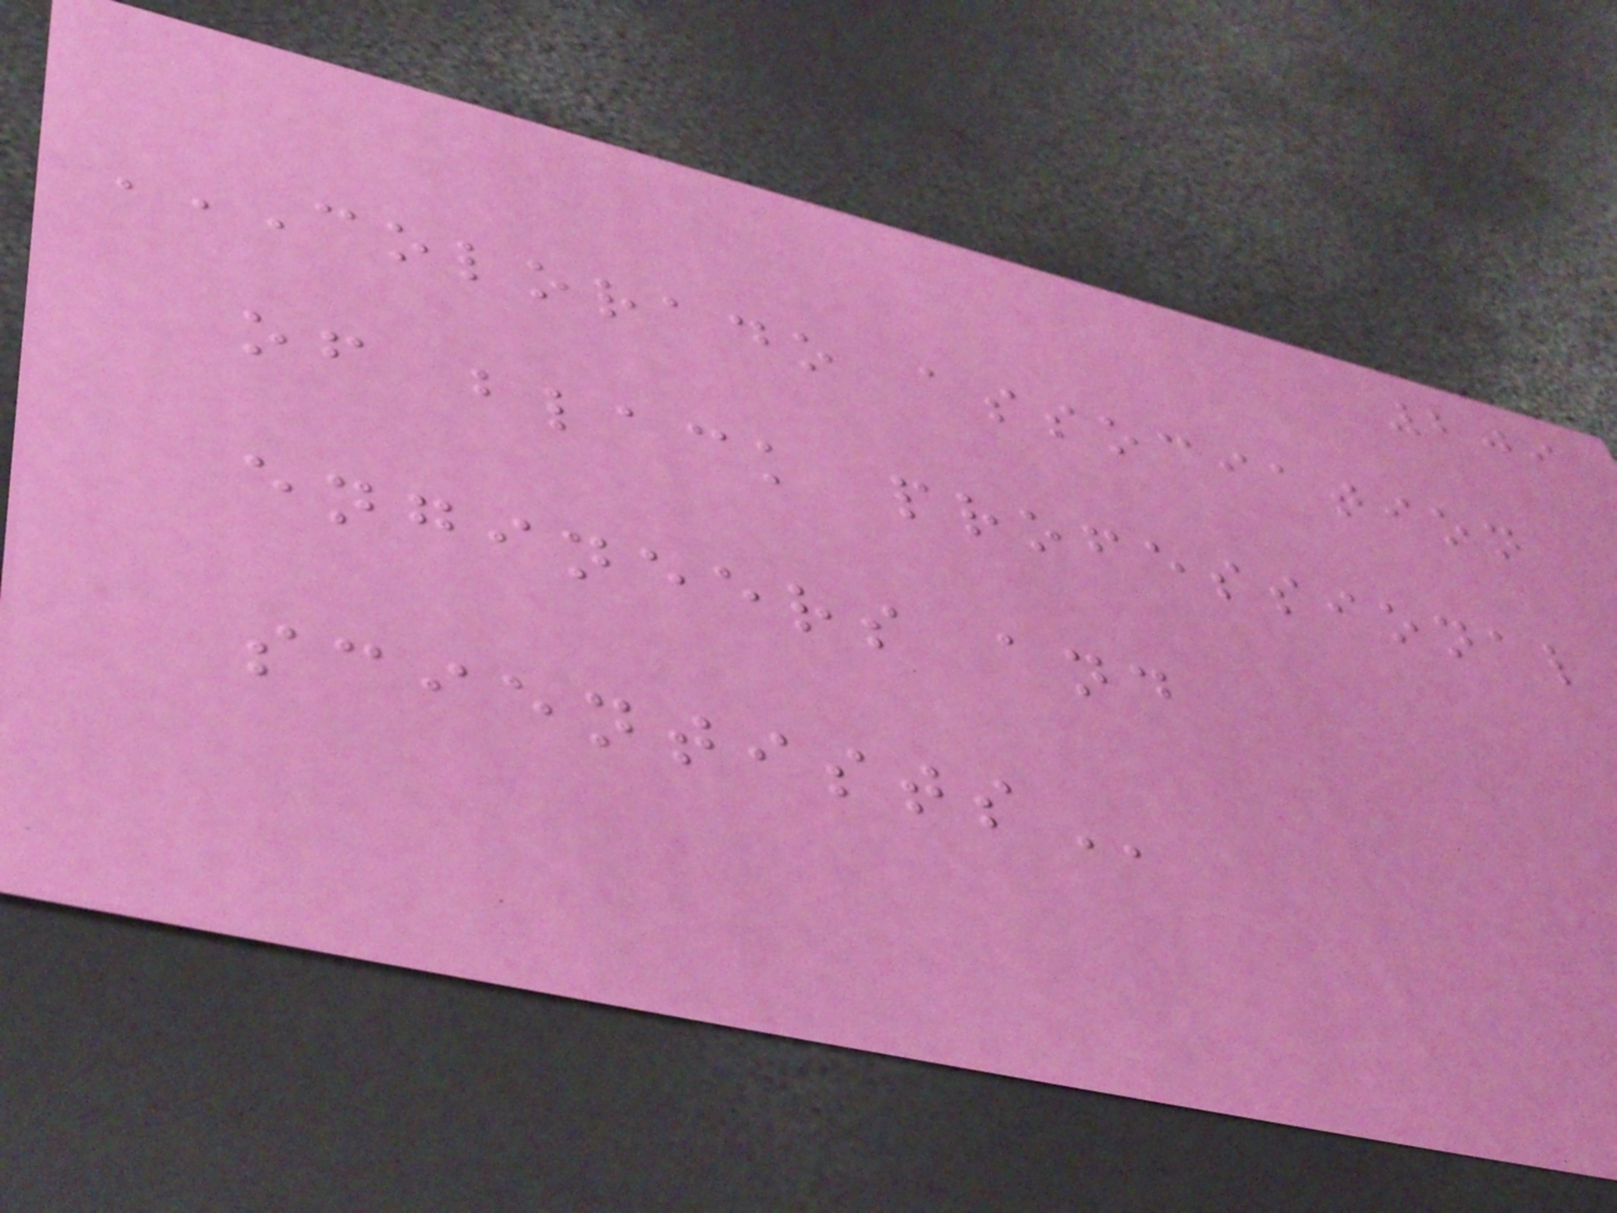209
COLORADO ASSOCIATION
OF BLACK PROFESSIONAL
ENGINEERS AND
SCIENTISTS
